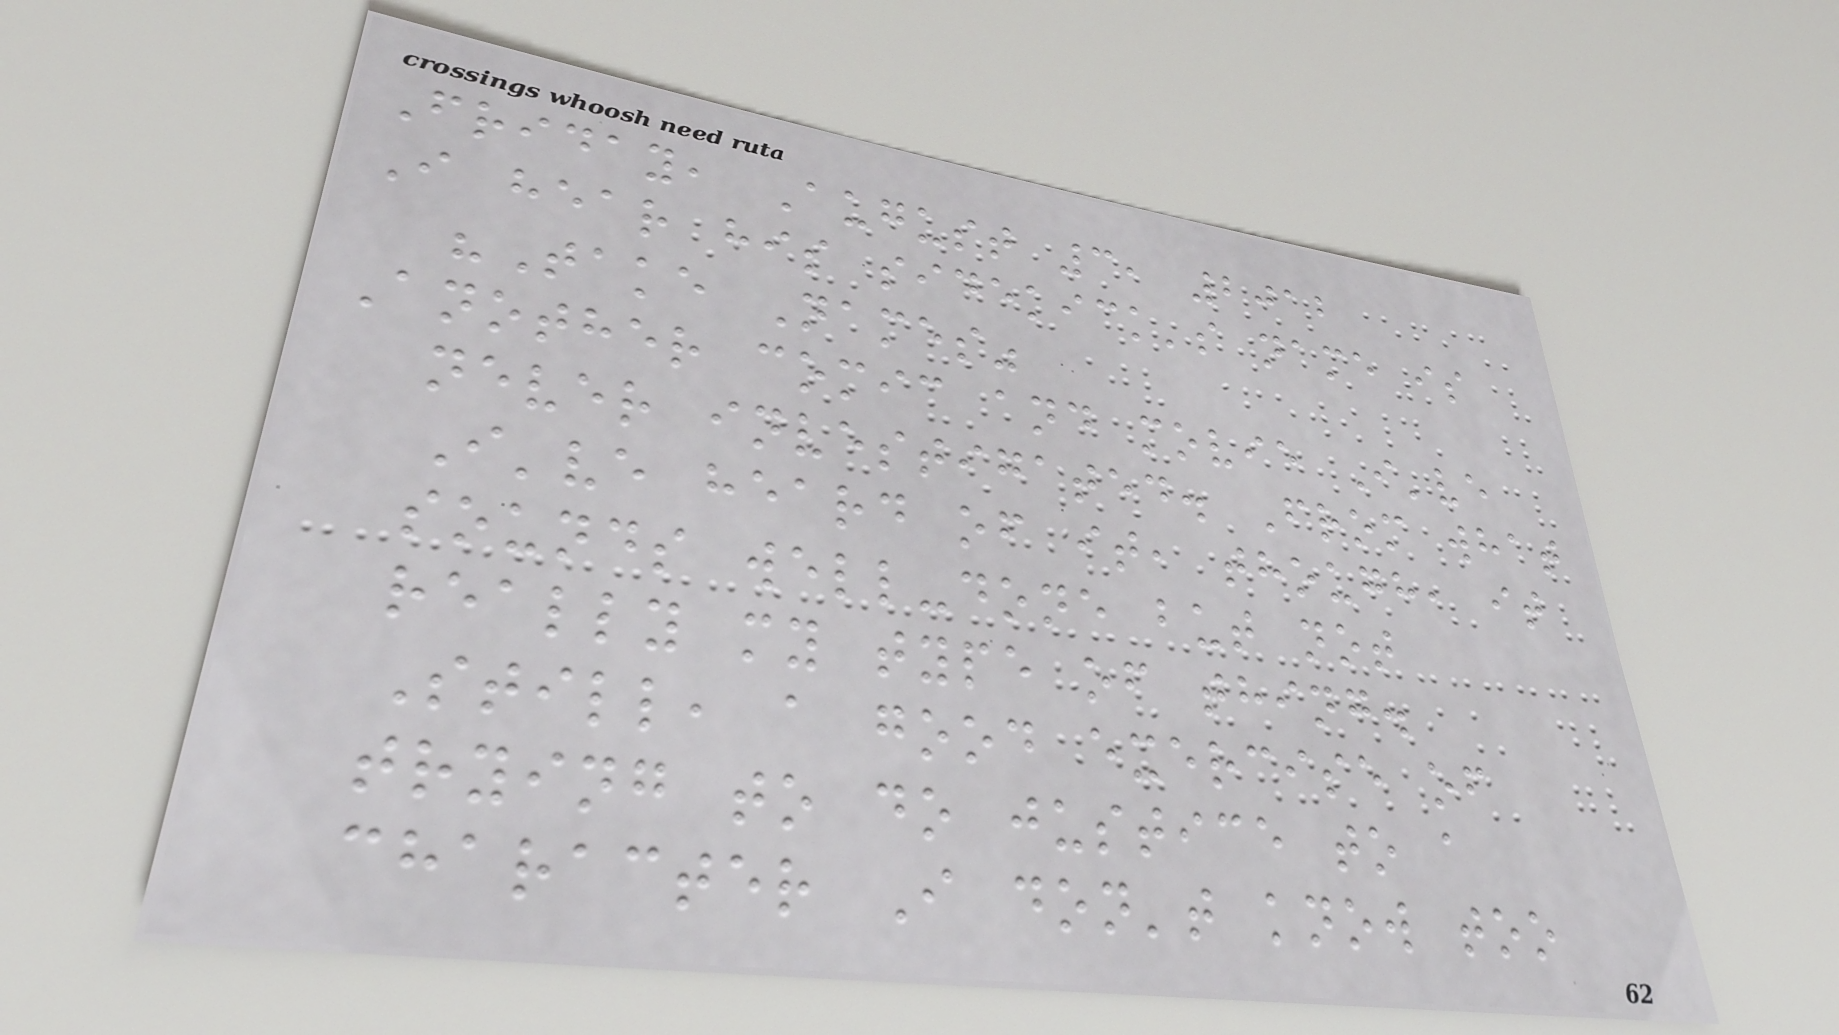Friday, August 3, 2012
I hear his sidekick's name is
"Take Names"
Another comic and movie I've
never investigated. From what
I've heard of it, though, it
sounds well-done but not
really my type of thing.
Still, a good exercise of
trying to do justice to a
character I don't know too
